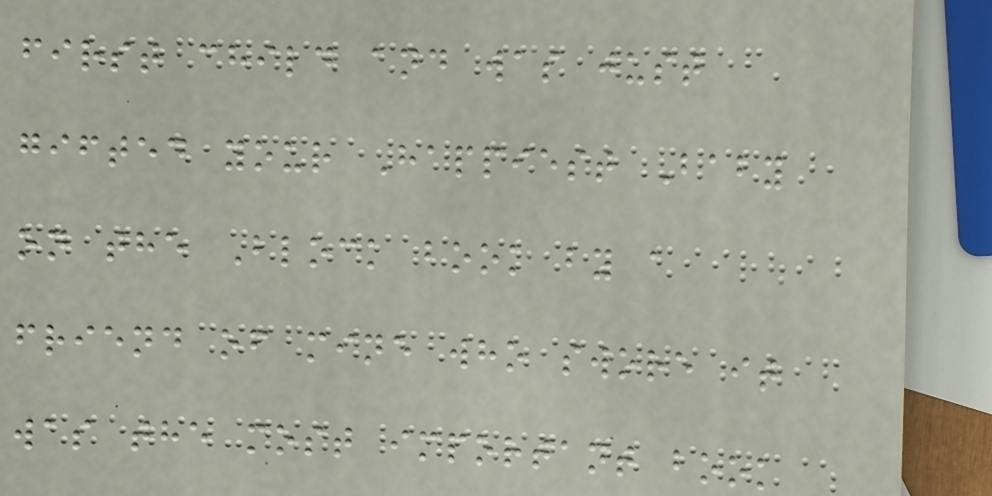first child and was just
gifted your Happiest Baby
on the Block book by a
friend of mine who swore it
was the most important book
